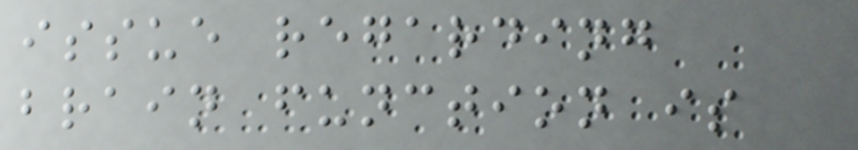issue regarding
brain function is
